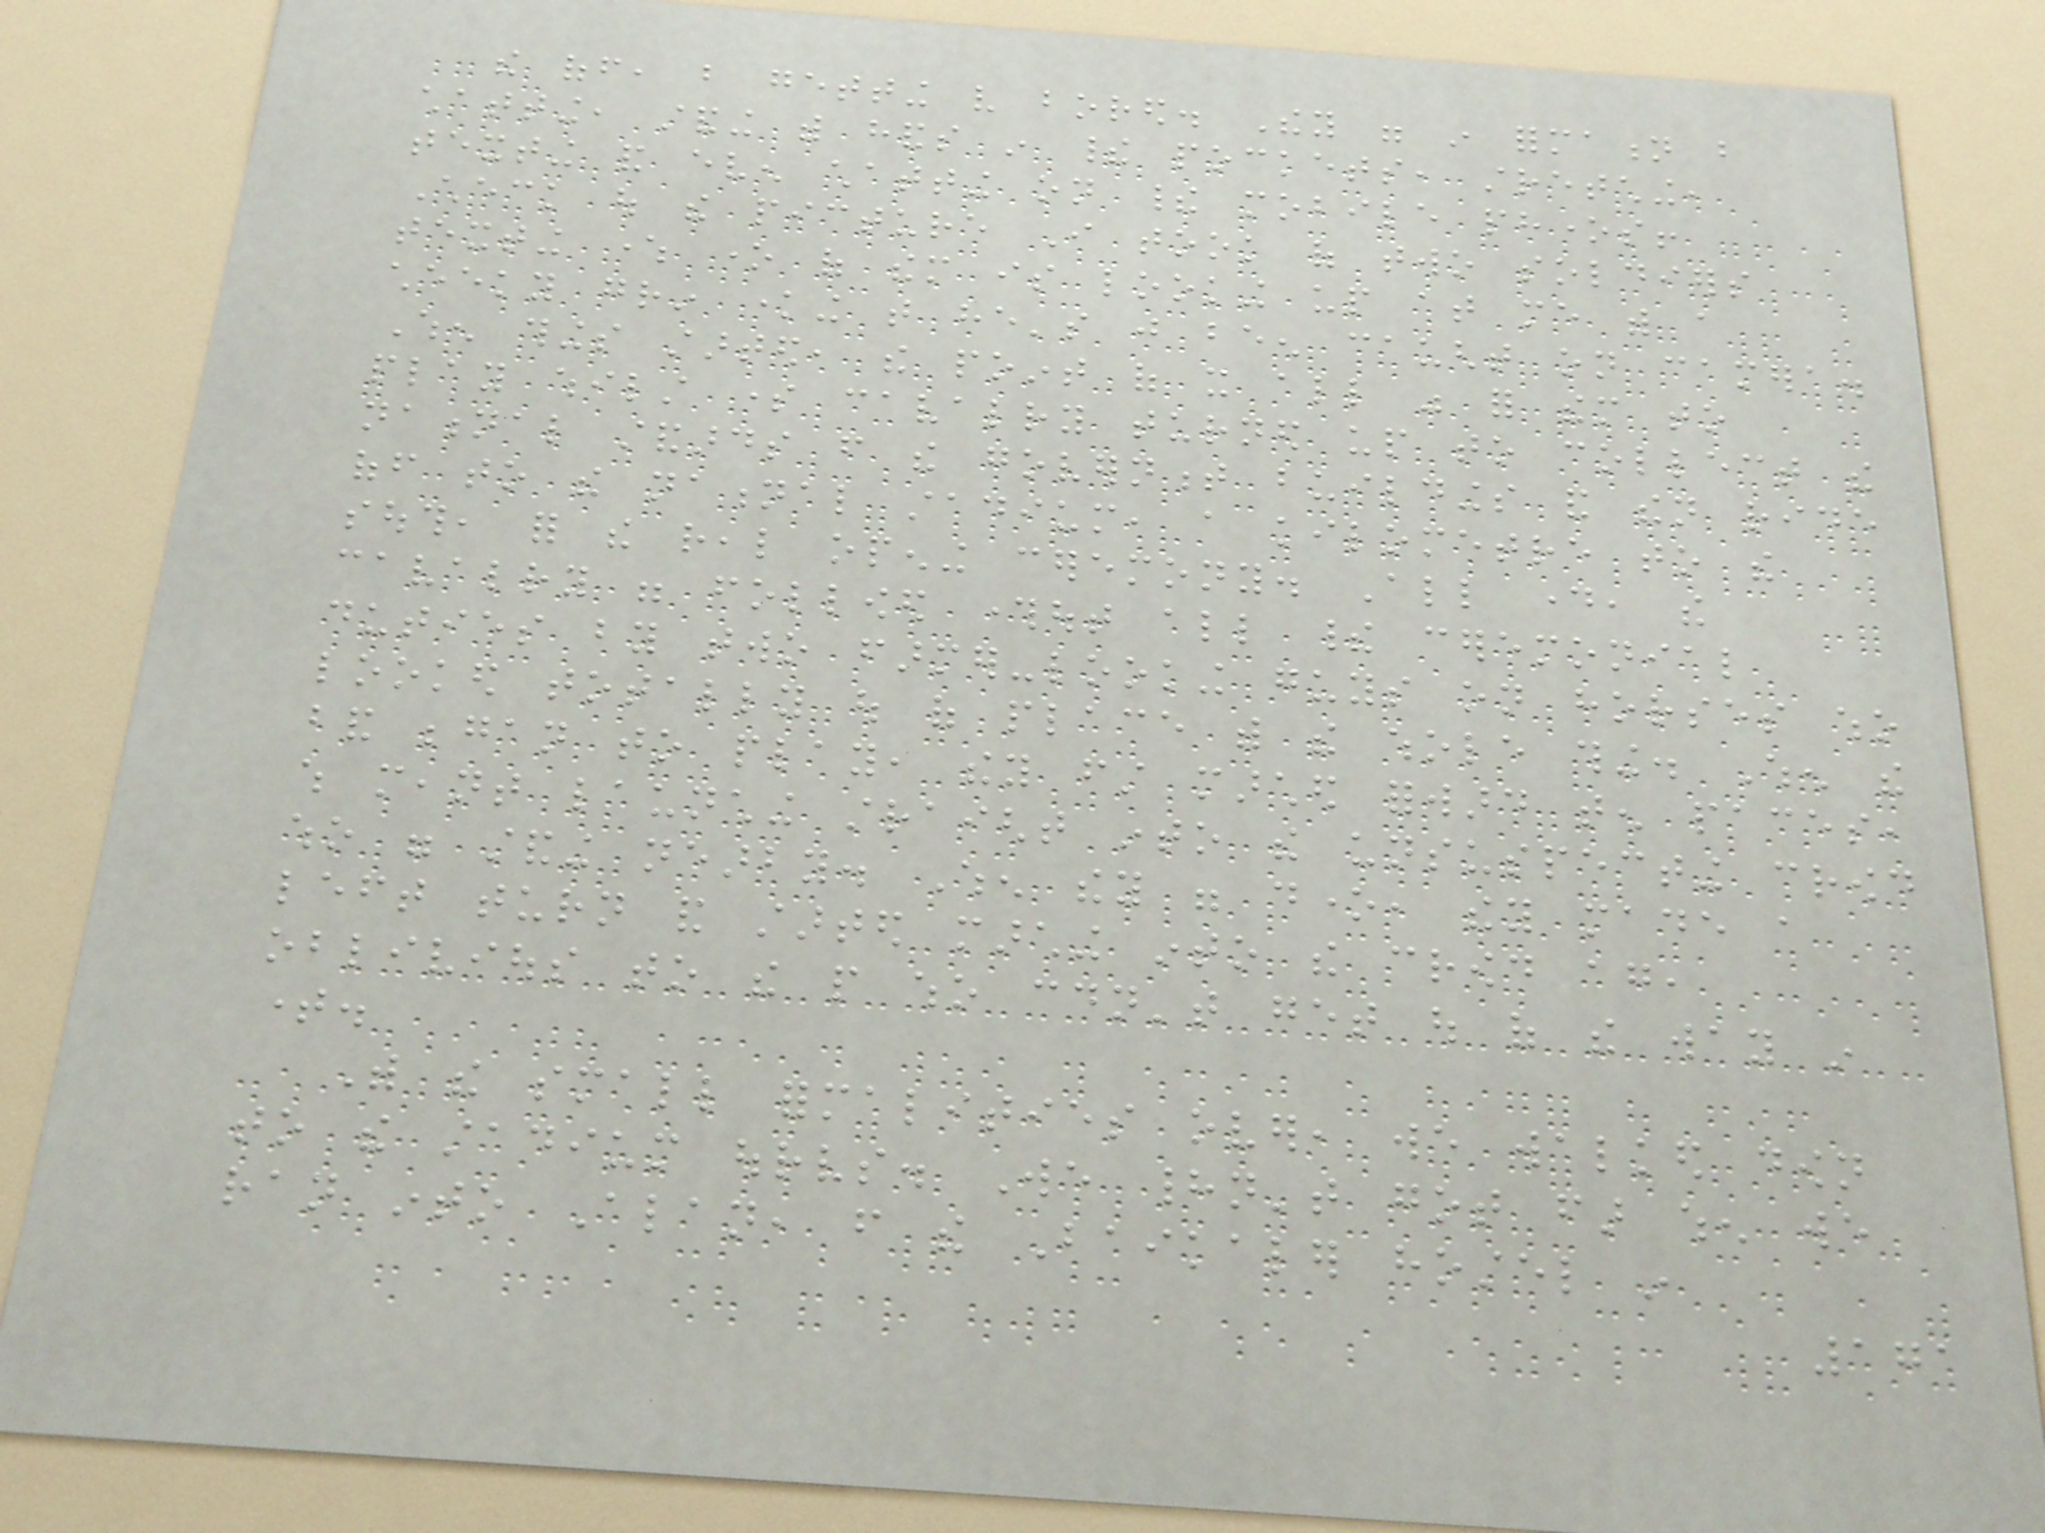the off, but getting very bored. They were in formation but
chatting, standing with hands in their pockets, stretching,
texting and even chatting on their mobile phones!
Check out the picture I took of two soldiers
texting where one of them is looking up at me with a
cheeky grin knowing that he's just been caught on camera.
When things started, the point of it all was for them to
play whilst some cavalry turned up to collect the
national standards from the government buildings and then ride
off to the national stadium, a kilometre to the
south, for the real opening ceremony. All day, the
cavalry were followed throughout all their ceremonial
duties by two farmer-looking guys on horses who
looked totally out of place with the whole thing. When the
band began to play, they first marched forward ten paces,
which meant launching straight into the unsuspecting crowd
who were standing nearby. When they were done, they made a
left turn and started marching into the crowd again,
oblivious to the people who couldn't get out of the way in
time.
With the small formalities over, we walked down
to the stadium ourselves. We hadn't got far when we
ran into Alan, from the Baikaler hostel in
171
